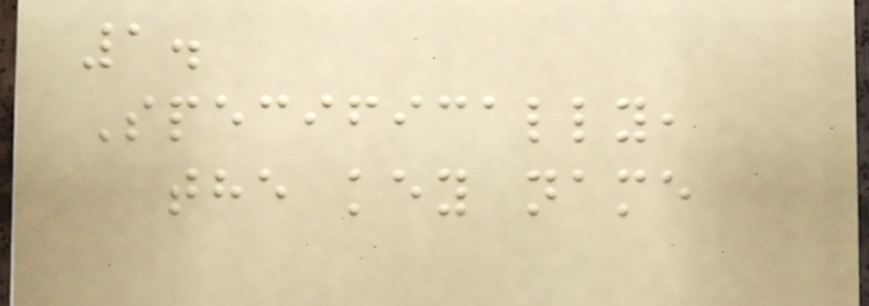1.
Specifically,
the key name
